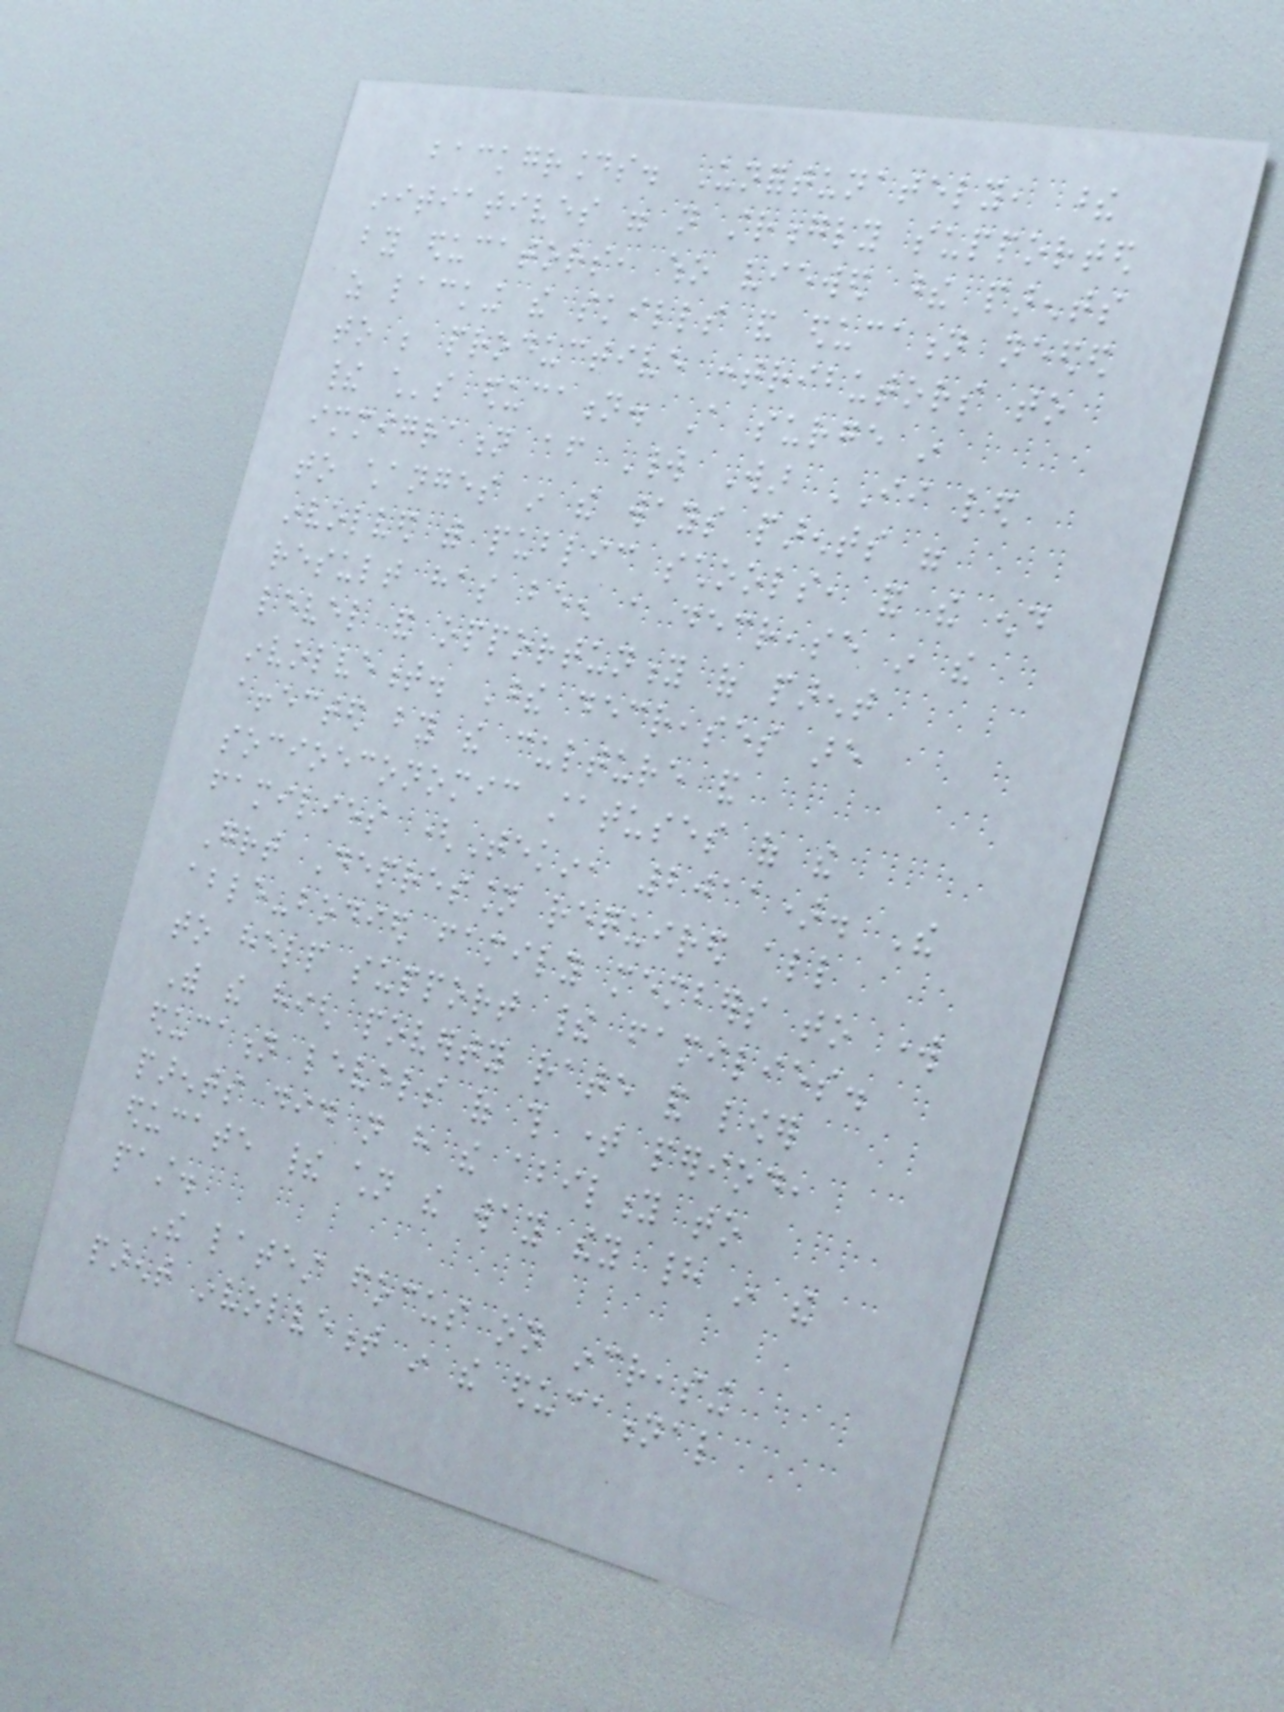backgrounds. Unfortunately, these
initiatives were not strongly supported
by educators, who viewed these parents
as lacking the skills and education needed
to be productive contributors to
their child's education. A surge in
immigration after World War II led
to changes in the ways parents were
involved with public schools, and the end
result has been a decrease in the
level and opportunity of parent
involvement. These decreases are
affected by the culture and
socioeconomic statuses of the
families (Tekin, 2011). The
Great Depression required all
able-bodied family members to work
to help support their families.
With the high poverty rate and lower
education levels of this time period,
parents did not have the ability to
educate their children the way they had in the
past.
The latest focus on increasing
parent involvement in the educational
